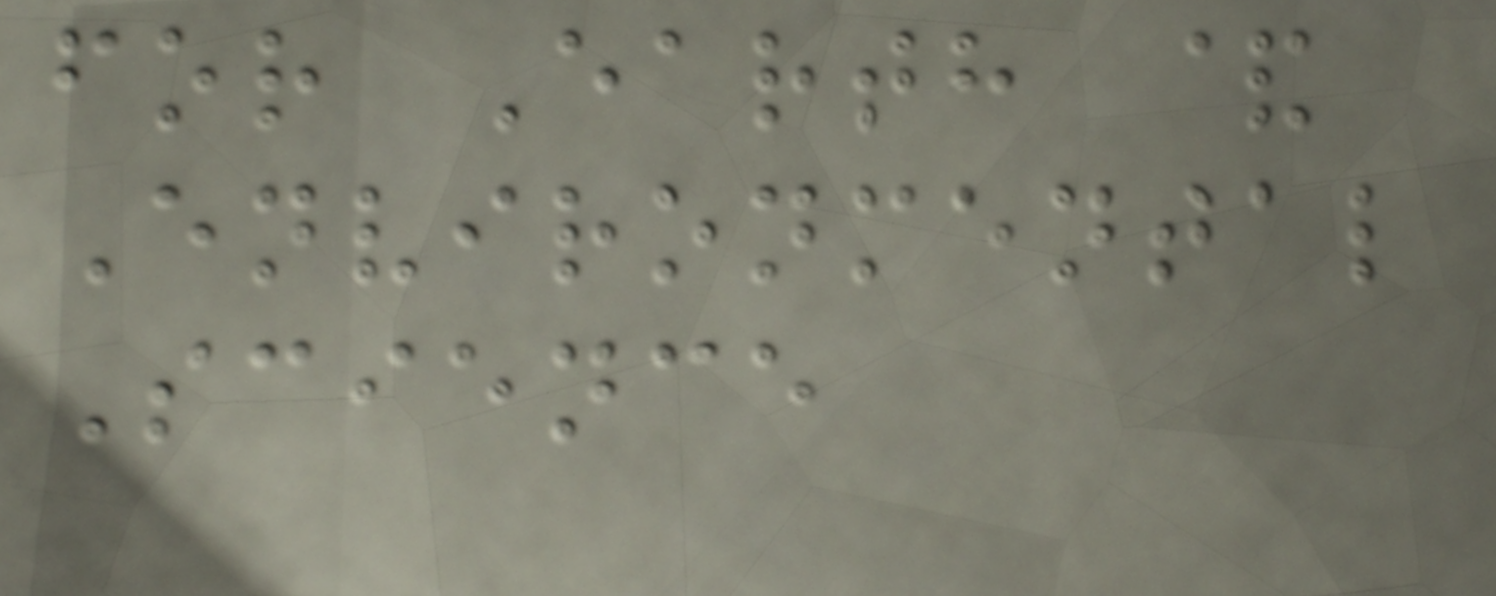for Earth &
Environmental
Science
